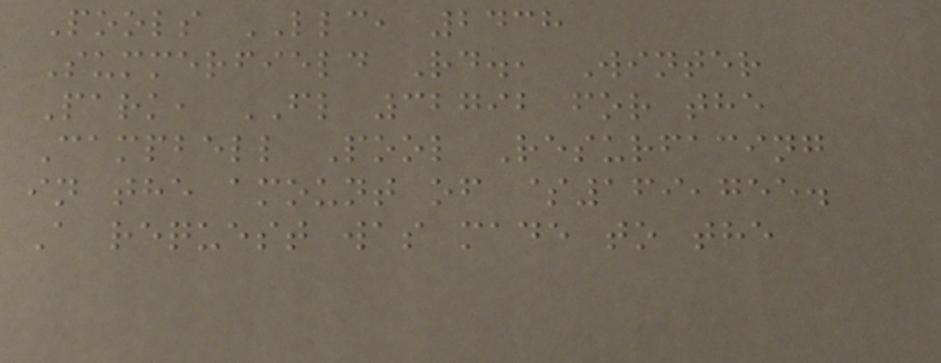Pools LLC, 2438
Summerfield Rd., Winter
Park, FL 32792 for the
Campbell Pool Resurfacing
in the amount of $169,755.
A request was made to the
